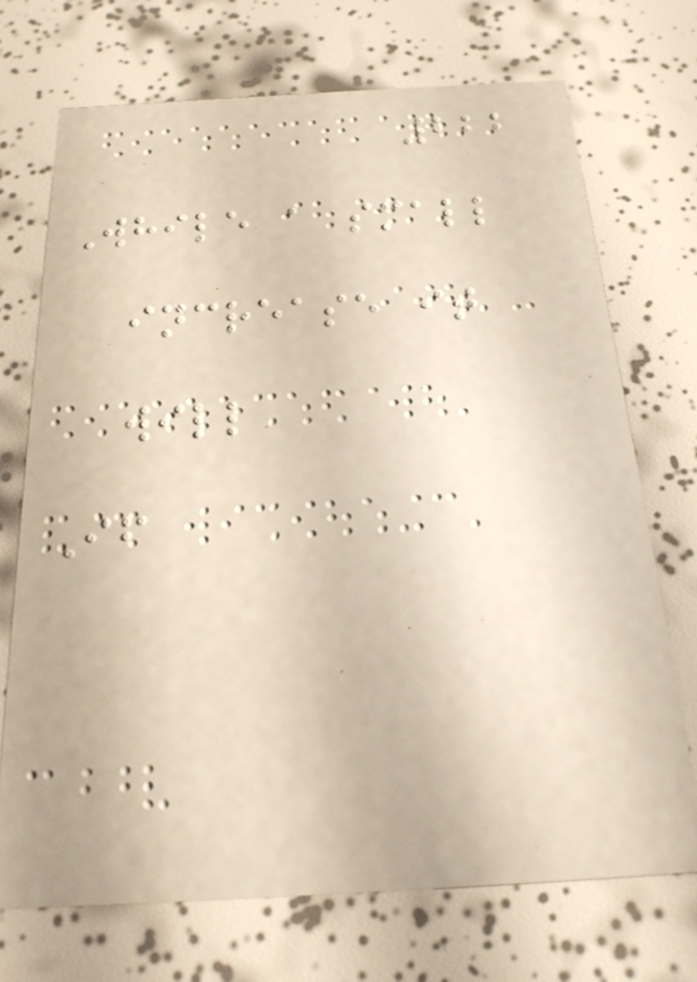222
While a small
increase it
will
If
